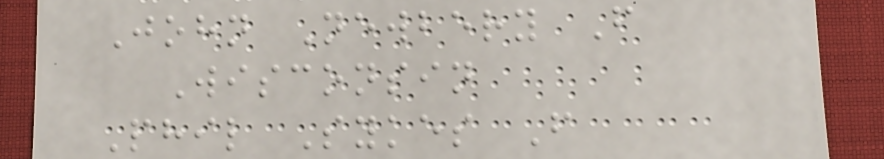John Newbery F
Wisconsin
Phil Sykes F
